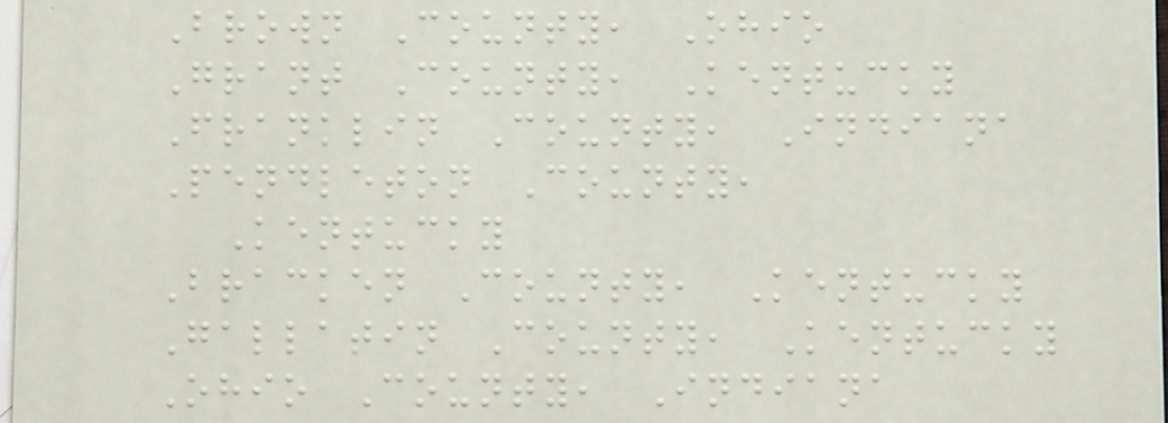Brown County, Ohio
Grant County, Kentucky
Franklin County, Indiana
Pendleton County,
Kentucky
Bracken County, Kentucky
Gallatin County, Kentucky
Ohio County, Indiana
